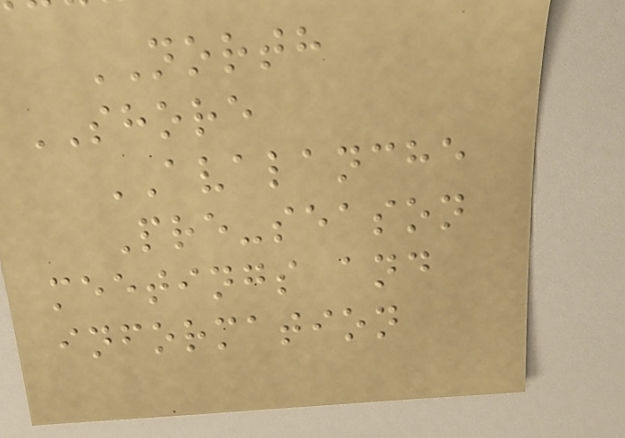NORTH
SHORE
AVALANCHE
Pre-season
meetings and
information
